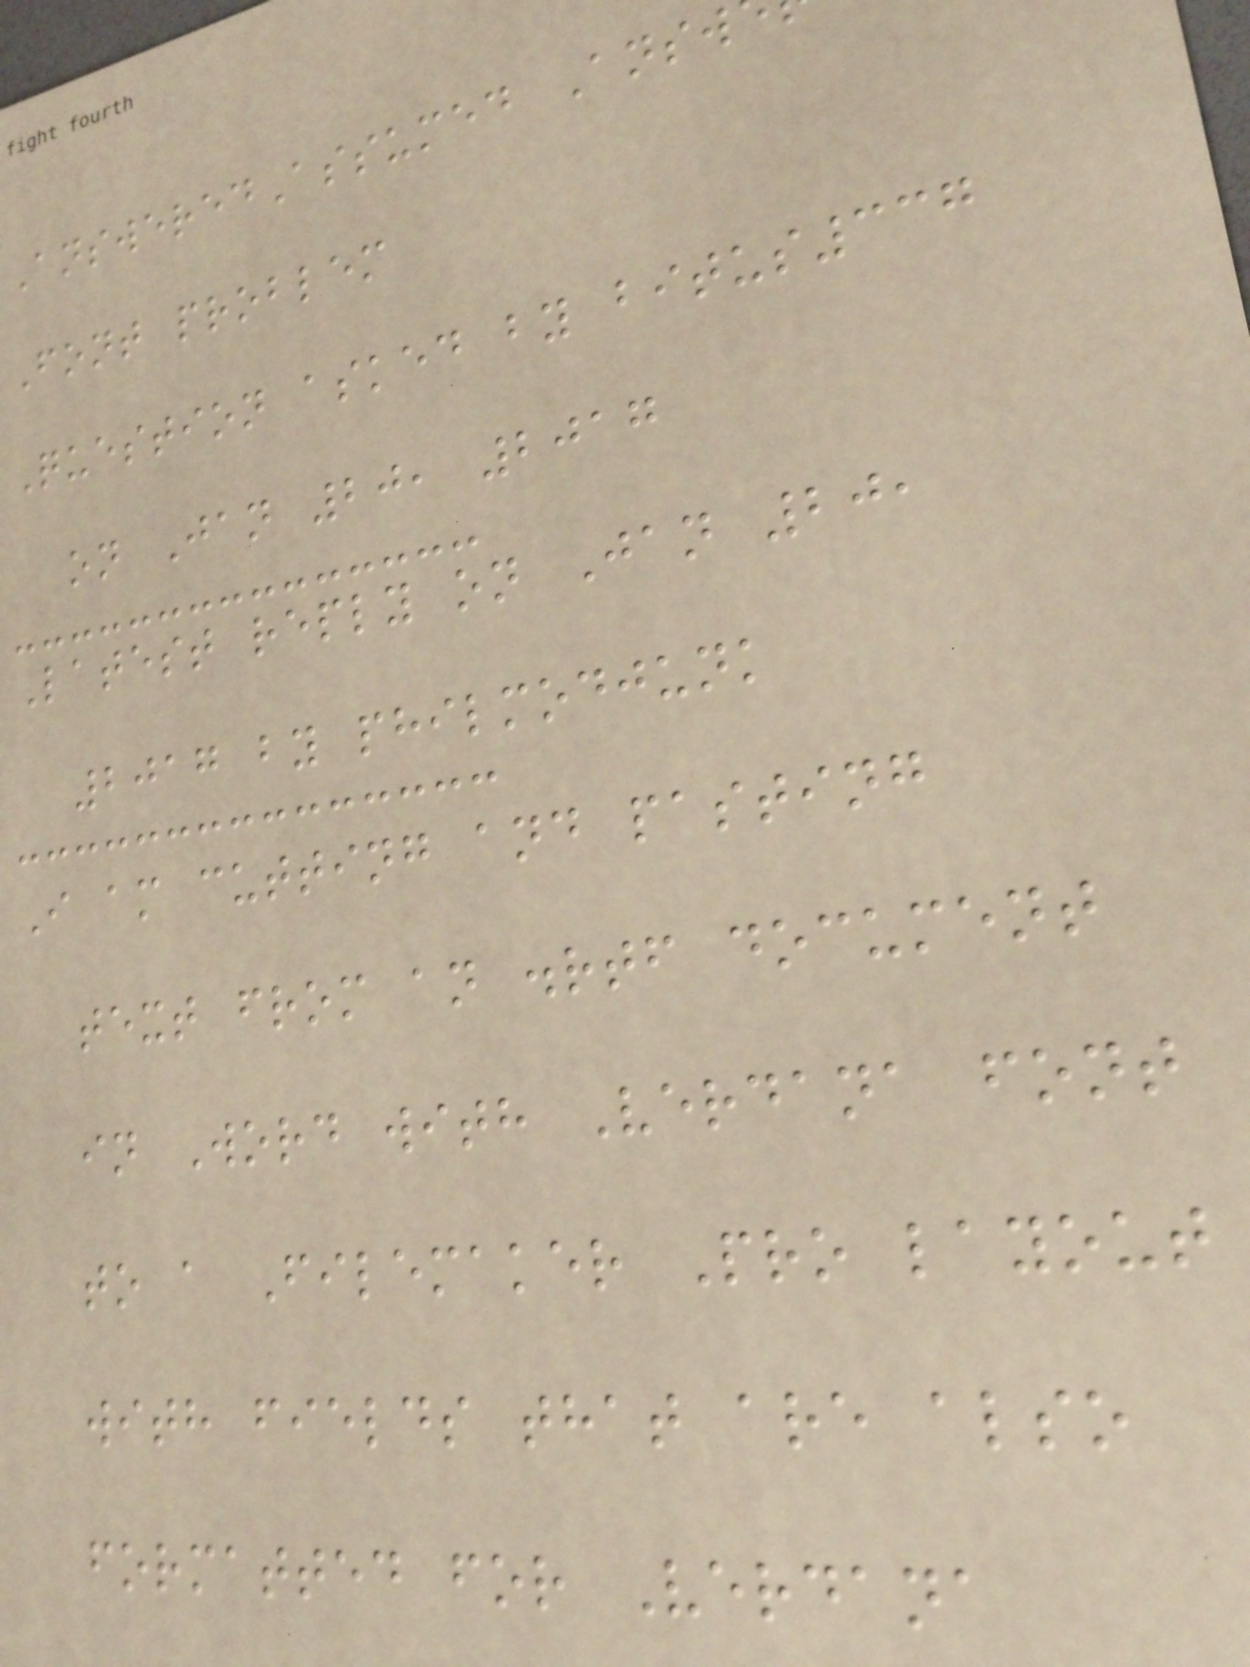AnsweredAssumed Answ
Font problem
Question asked by bitus337
on Jan 20, 2017
Latest reply on Jan 20,
2017 by philmodjunk
I am cutting and pasting
text from an .rtf document
in Word with Verdana font
to a Filemaker Pro layout
with fields that are also
formatted for Verdana
